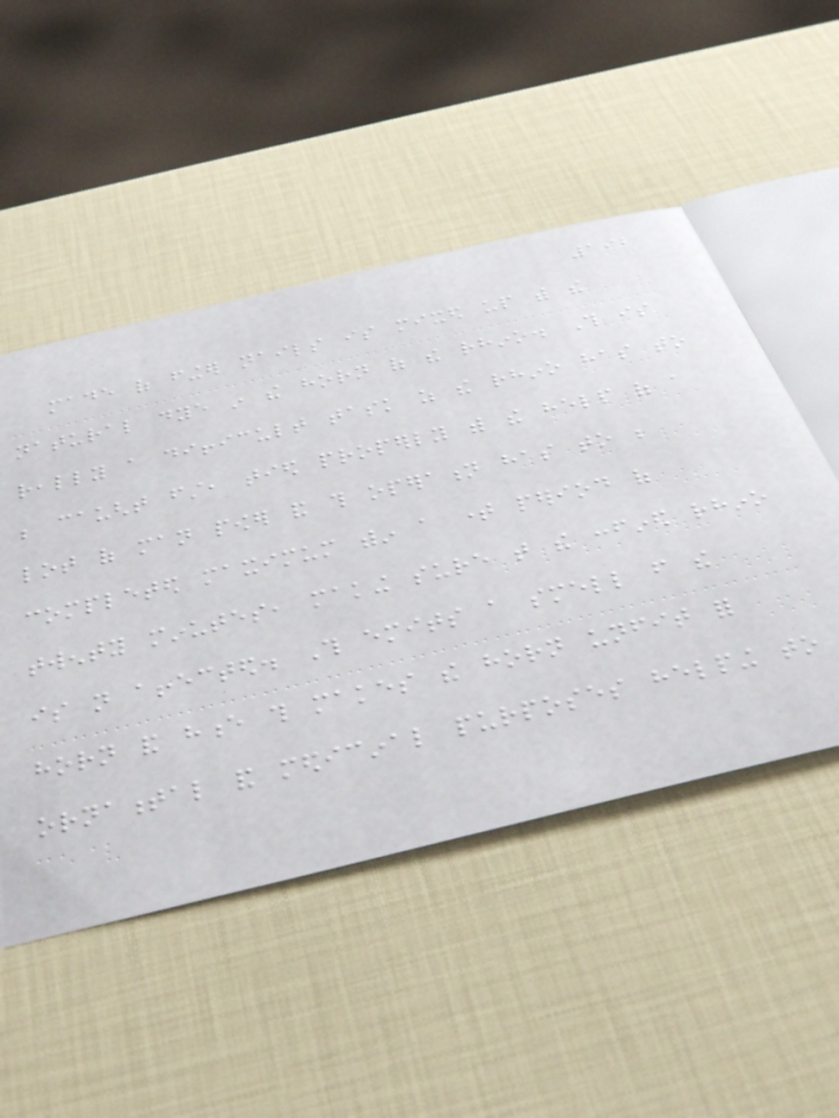192
made of finger nails is mixed up with the
natural dye in the horn of the rhino. This is
really a difficult task as the rhino has to
be caught first, tied properly with the help of a
lot of man power and this operation has to be
completed maximum within a time period of
twenty minutes, making sure that the confined rhino
is not affected. This emits a smell from the
horn and hence this makes the horn unfit for
ornamental and medicinal purposes helping to
